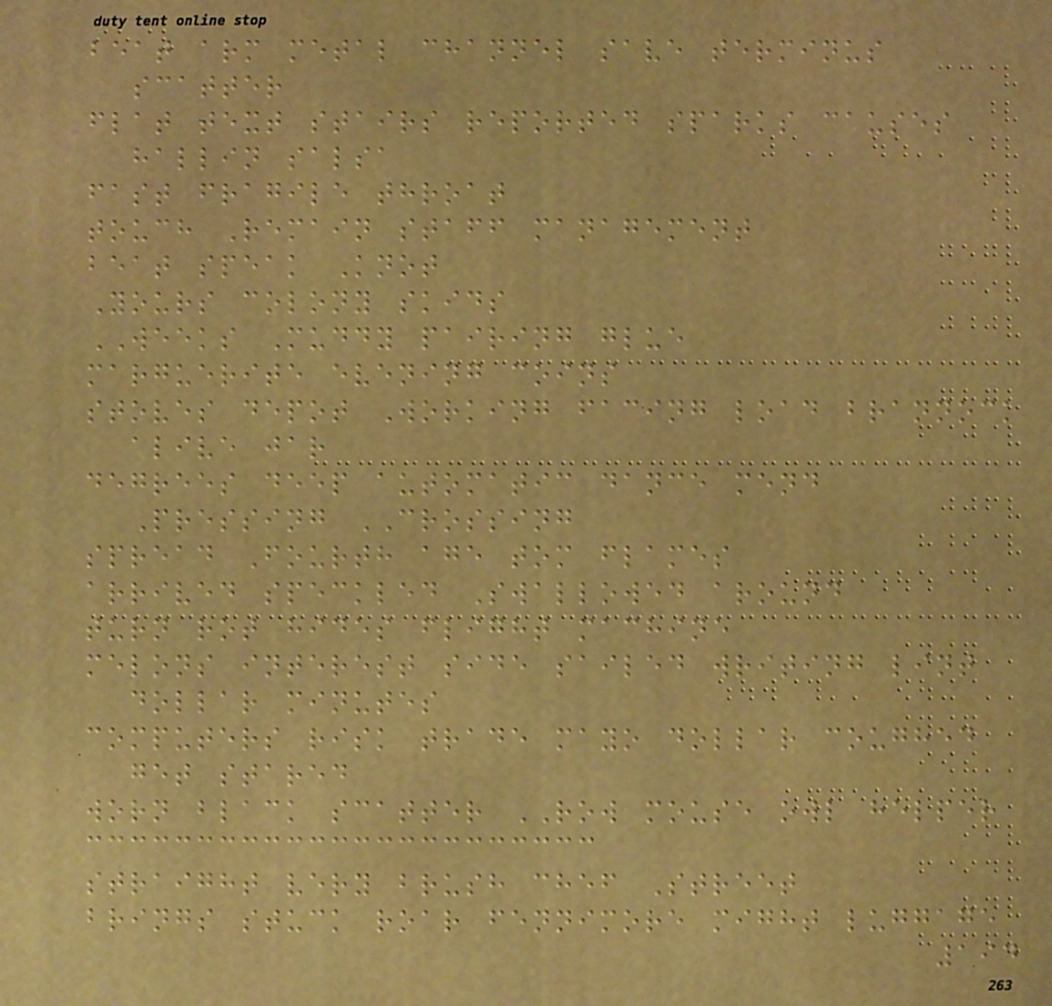beat arm metal channel save terminus
scatter
flat text stairs reported sparks causes
hallin salsa
fast fragile throat
touch Remain staff management
beat speak Knot
Yours colony skids
WEEKS Muddy pairing glue
marguerite evening coins
stoves depot Working facing load brannock
alive jar
degrees deep automatic dance mend
Pressing CROSSING
spread Fourth age tom flames
arrived speckled Swallowed around
turn rot hides flight machine
melons interest side sailed writing lint
dollar minutes
computers risk trade mayo dollar coughed
get stared
worn black scatter ROW mouse owl helper
straight very brush chef Street
brings stuck roar fennimore might luggage
194
